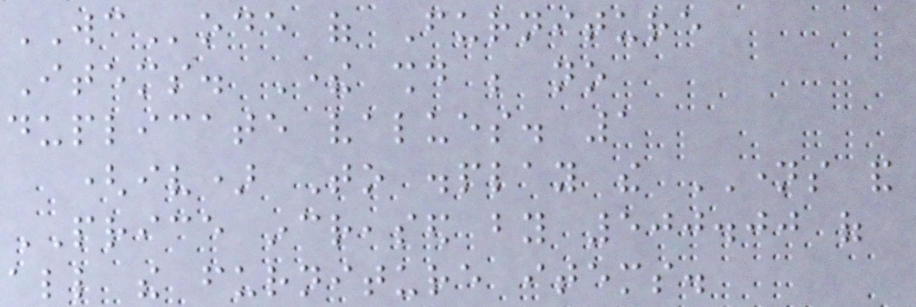WCode of Furniture
Items. There should be no
duplicate values. 1
(iv) To display the NAMES and
PRICE increased by 500.00 of
all the furniture items.
